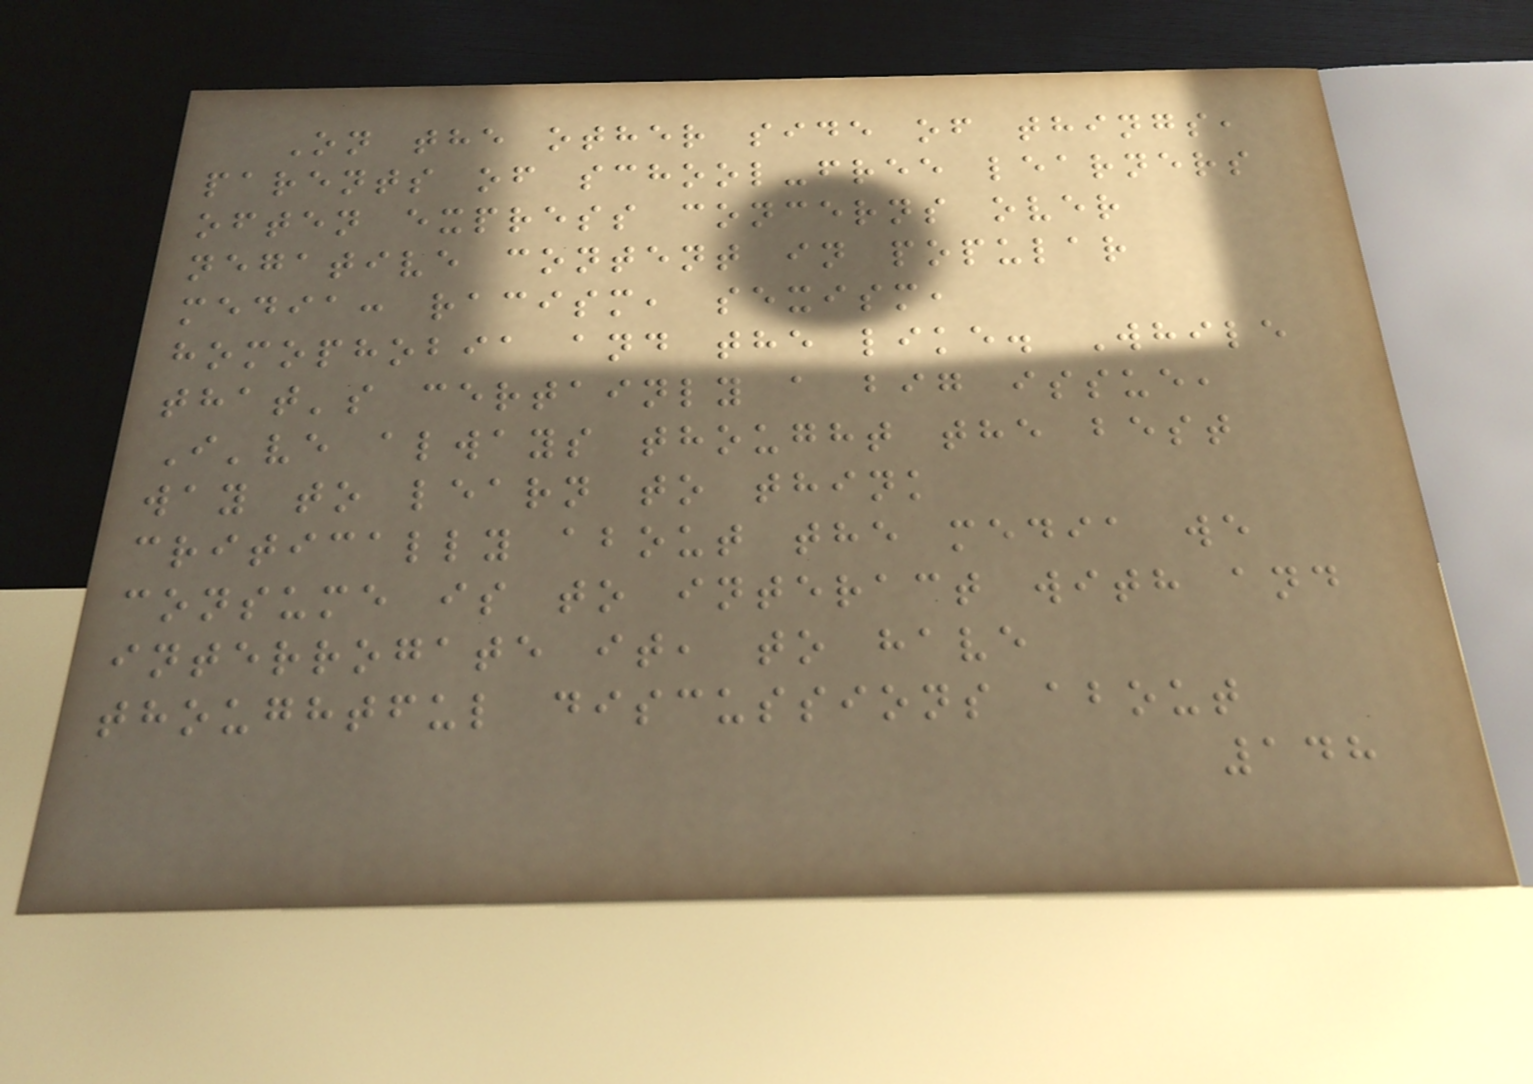On the other side of things,
parents of school-free learners
often express concerns over
negative content in popular
media: racism, sexism,
homophobia and the like. While
that's certainly a big issue,
I've always thought the best
way to learn to think
critically about the media we
consume is to interact with and
interrogate it, to have
thoughtful discussions about
148
